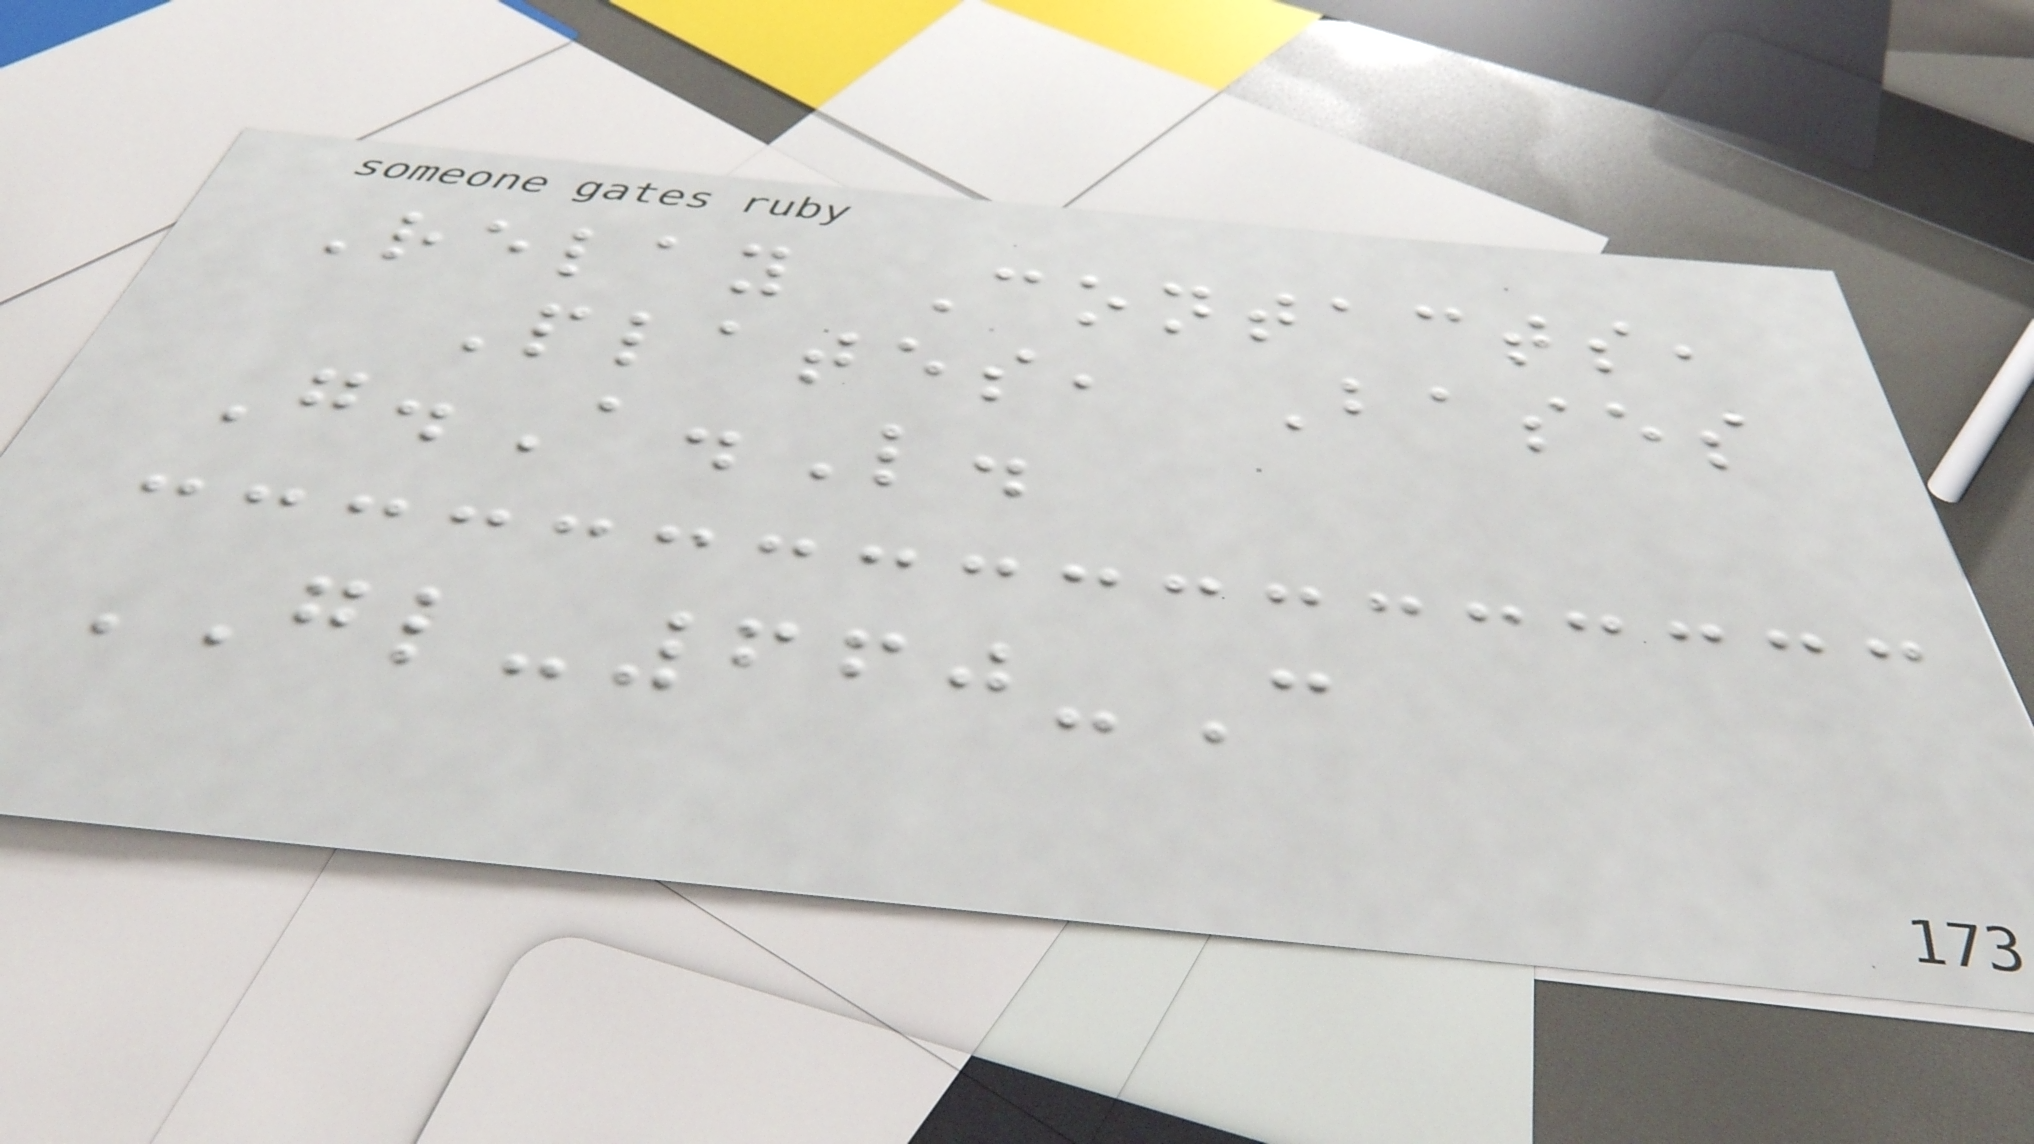Relay Contacts,
Plates, Bases
G.A.L.
GL-660-C
